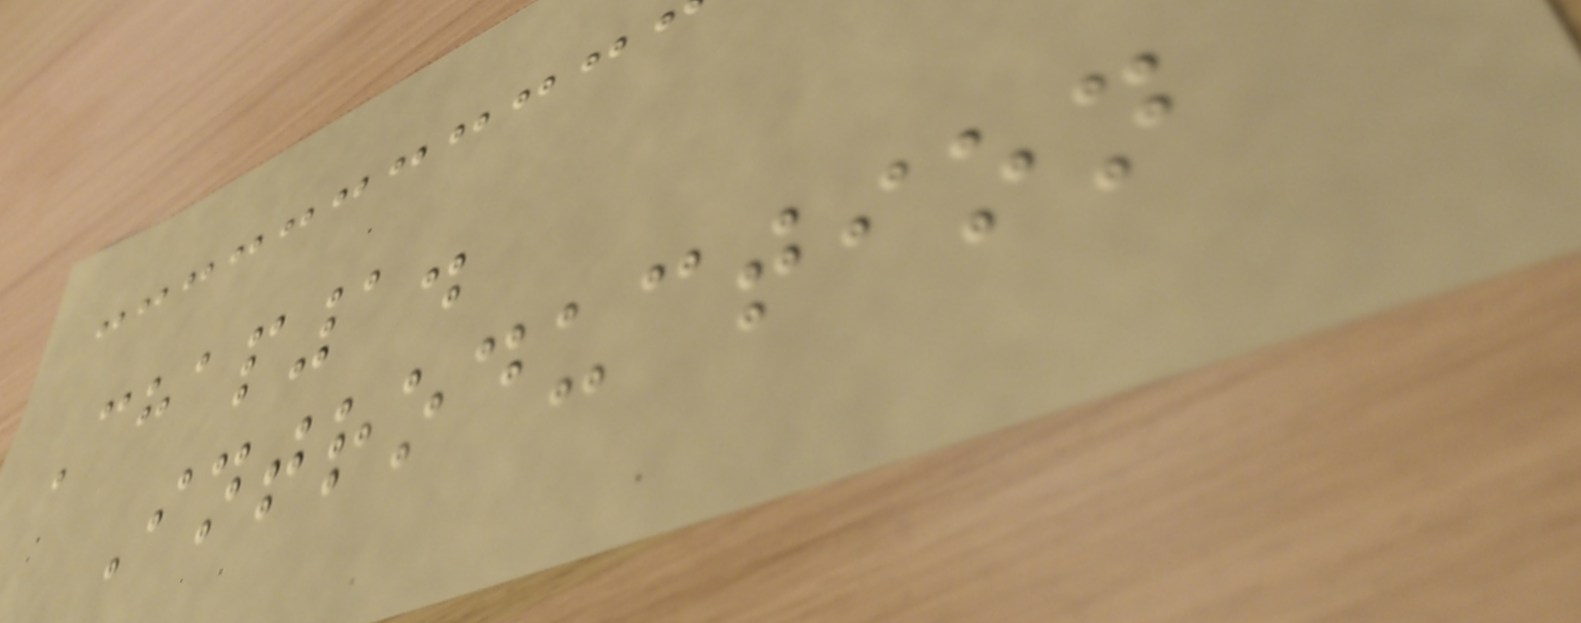Chap1.
Introduction
